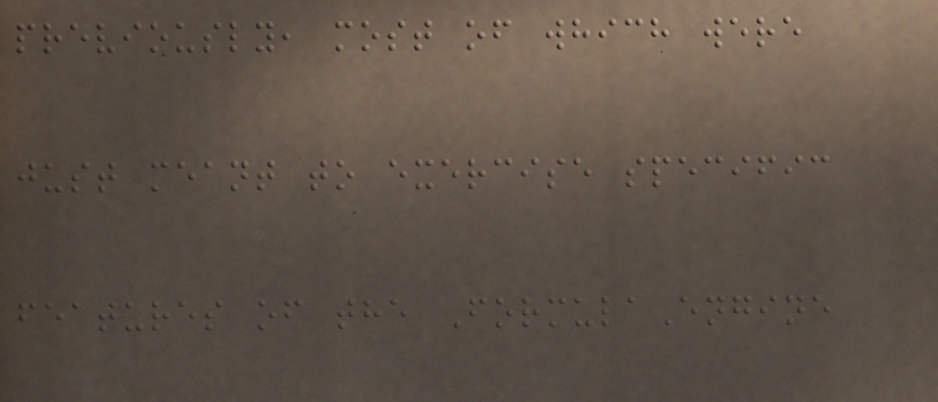previously, most of which were
just meant to exercise specific
features of the FormulaEngine
